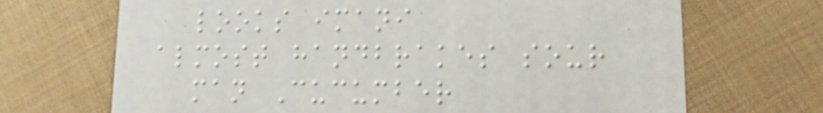looks imani
almost handbrakes sour
man Cucumber
